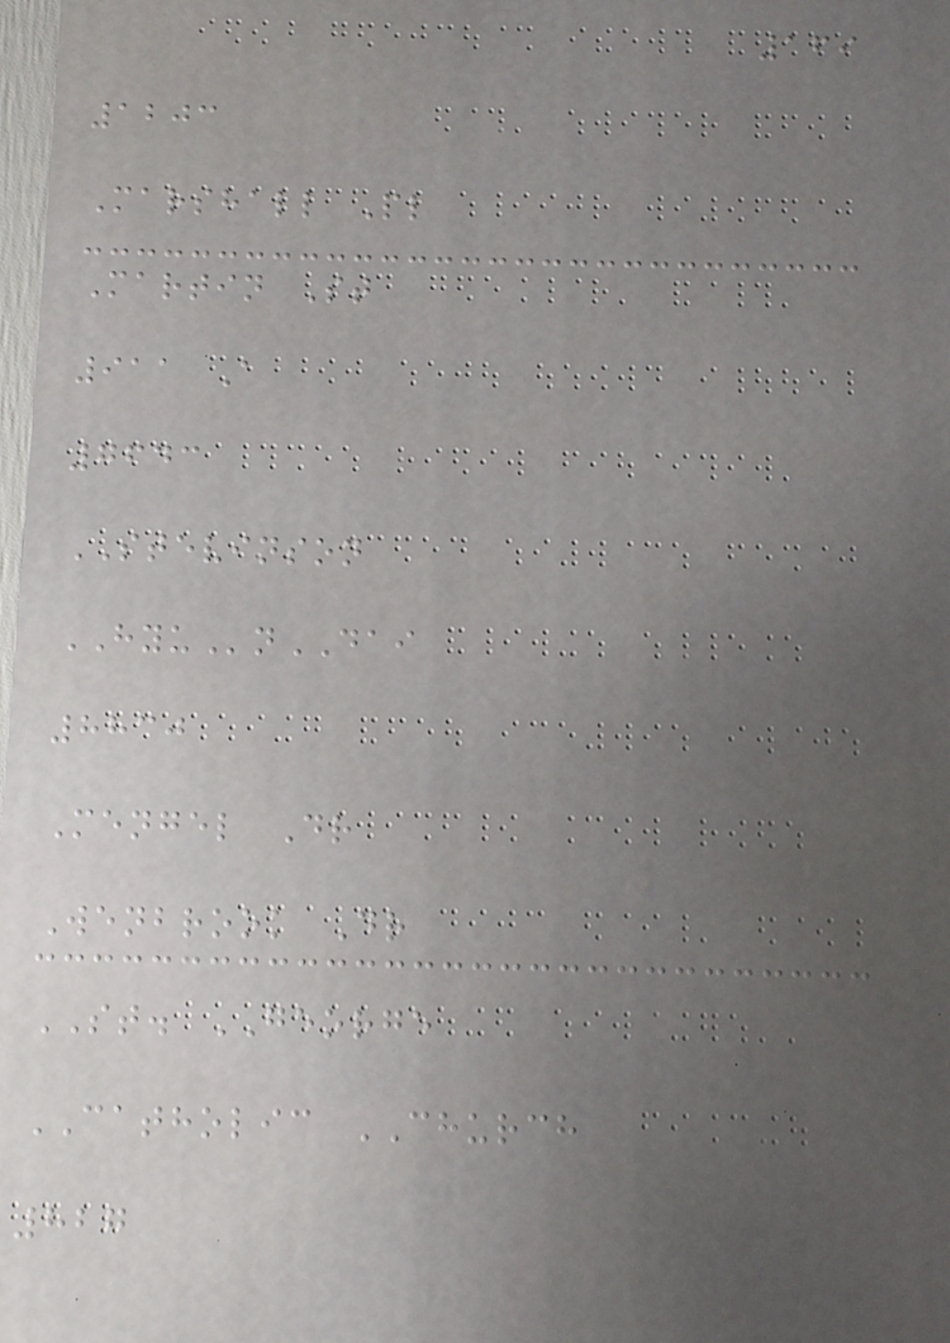169
1203
Marshall Pl
Martin St
911 A
7643
STEVINSON
HYUnDAI
8830
Mengel Dr
Wenbrook Dr
ST. GEORGE
CATHOLIC CHURCH
827
